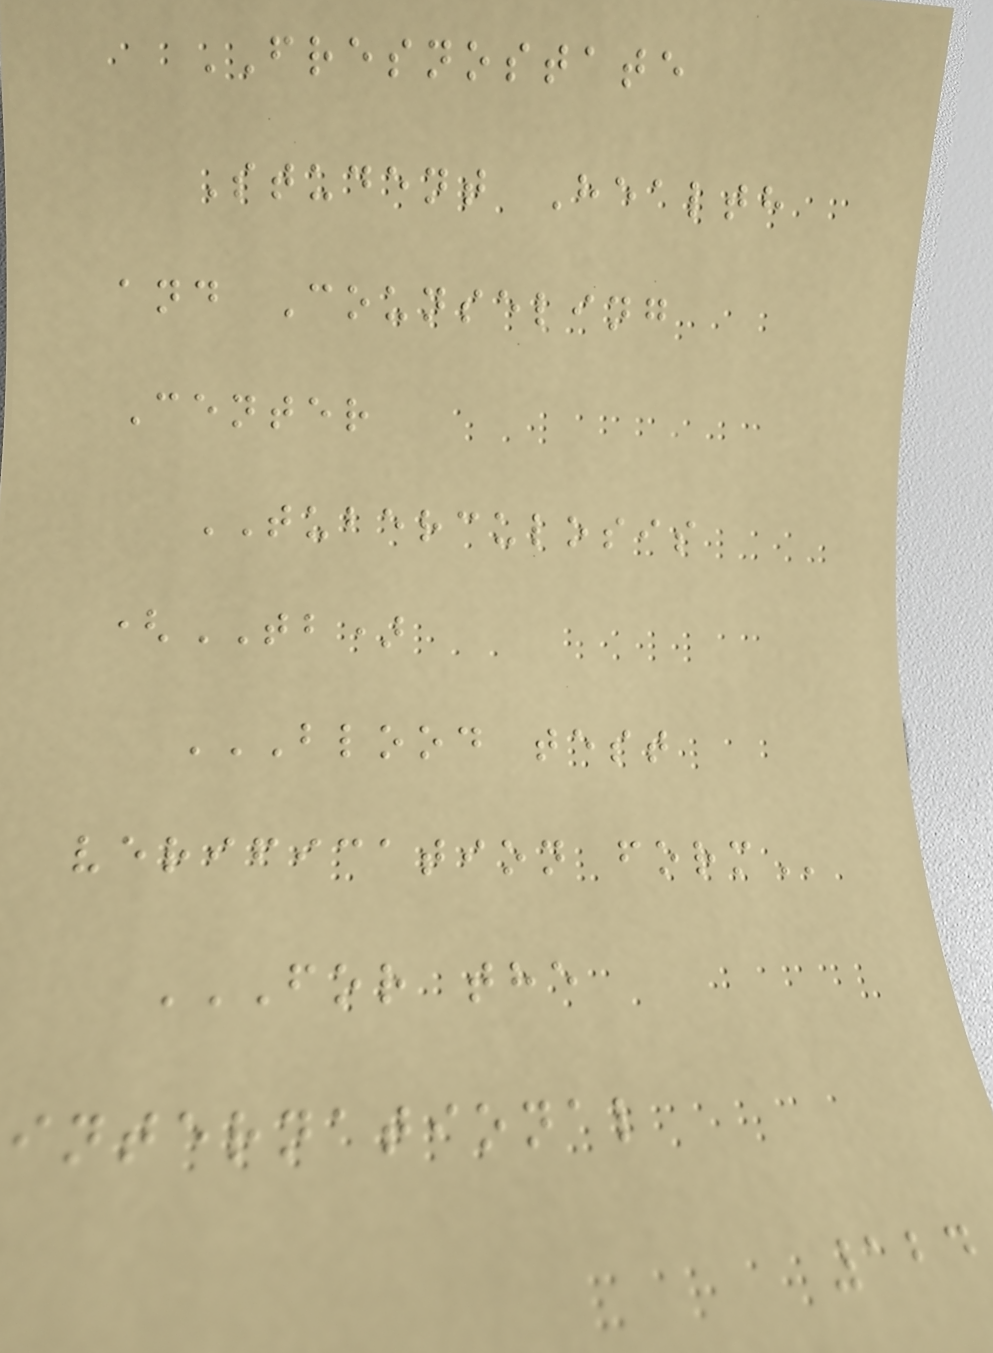FRESNOSTATE
Student Health
and Counseling
Center
TUBERCULOSIS
(TB)
BLOOD TEST
VERIFICATION FORM
FOR THE
INTERNATIONAL
124
